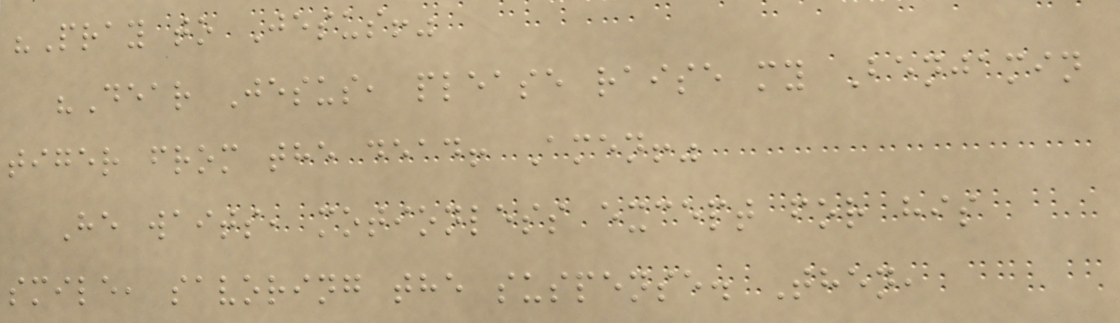"Pray to Jesus!"
"Dear Jesus, please raise my Benjamin
tiger from the dead! Amen!"
He waits, motionless except for his
smile, savoring the suspense. Then,
